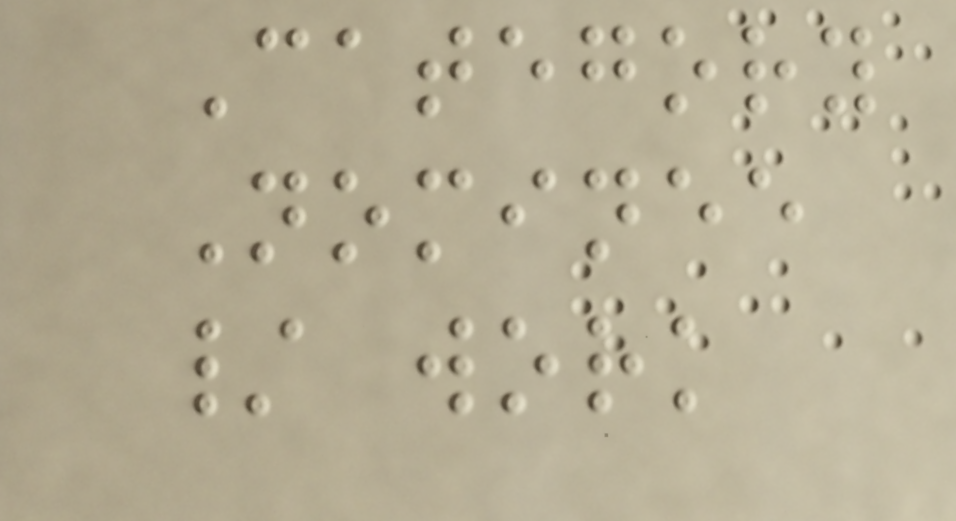Category
Nominee
/ work
